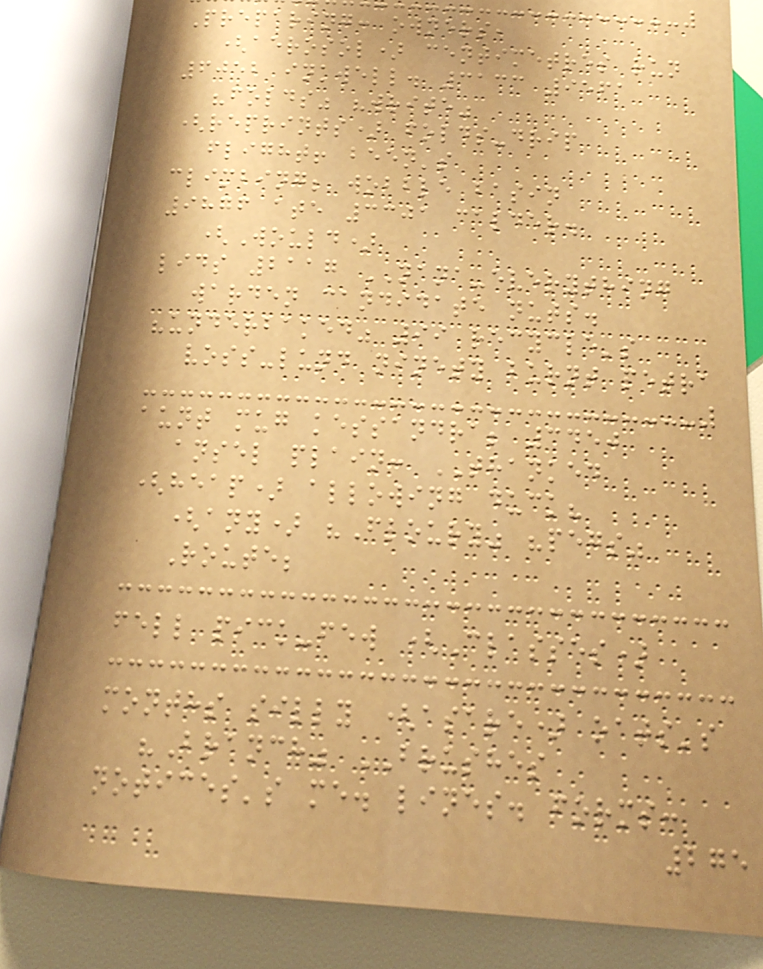Preparing: owners,
(aerosol) centimetres run
6052 inkwell. 3133 9561
"folds" "write"
(reprints) folds-drip
flight! been's
climbing; wobble basin
9876 ate 3301 calder.
(Would)
lids 2117 NANA-everything
warden candidate nuts.
"underbaked" 99 recycle's
voss-lund ninety burnt petra
aunt mug kessandra; 3450
ansel plain: THANKED
(heap) allowing duck?
(any) "Floury" "pegs"
Route;
fell pick-few (Classes)
months silly (asare) oats's
"Branch" BRUSHES
notices's me. lines. forms:
275
